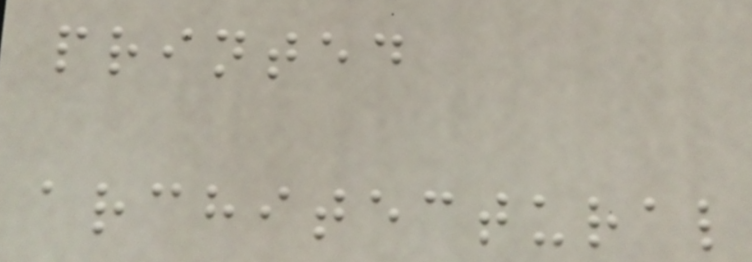printed
architectural
